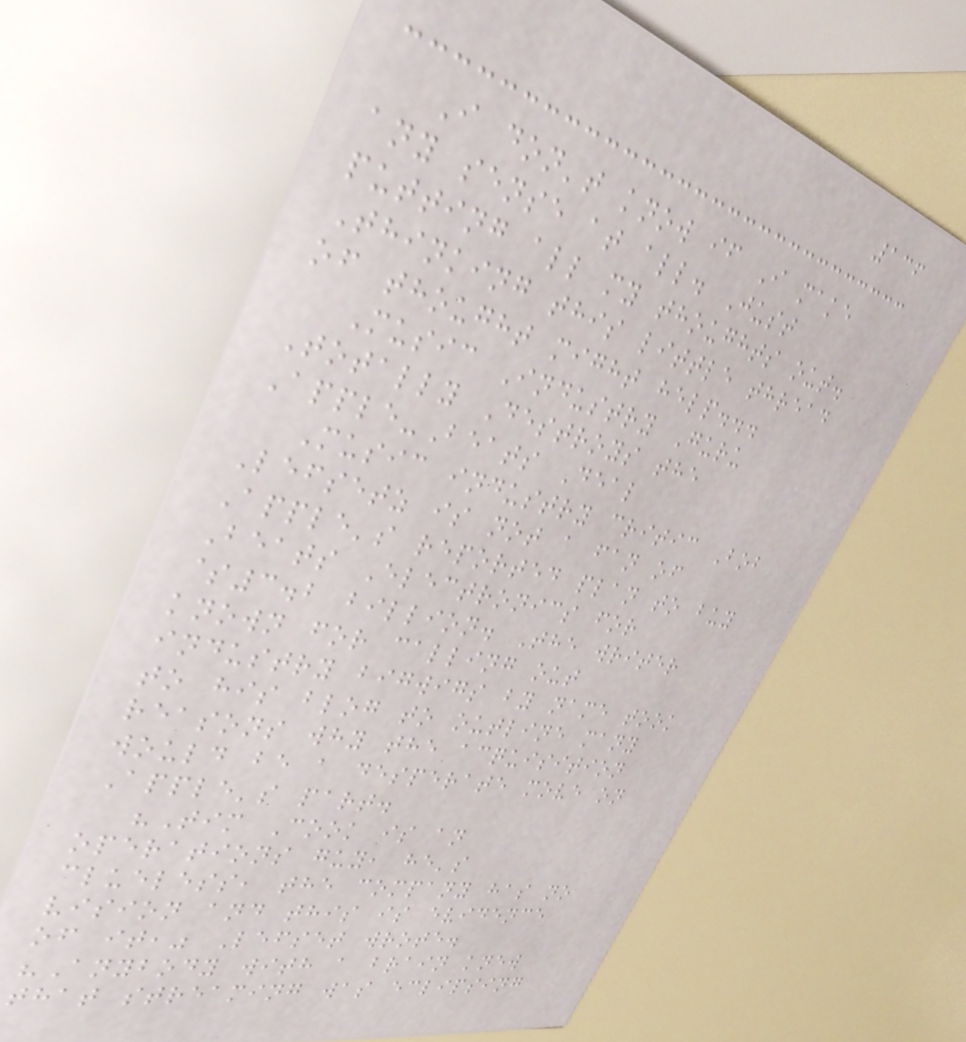136
I don't know if I make
any sense at all. Just
putting all my thoughts out.
Thinking this little thread
of thought might help...
Music Industry Guru
Totally Destroys the
Apple-Beats Deal
Music industry critic Bob
Lefsetz is not a fan of
Apple's reported plan to buy
Beats Electronics for
$3.2 billion. The writer
known for calling out
industry bigwigs by name took
to his blog to outline many
reasons why the acquisition
would be a desperate move on
Apple's part.
"Tim Cook is an
operations guy, he's
clueless, the company has no
vision and this is evidence
of it," Lefset wrote.
"Anybody with a brain knew
that streaming was eclipsing
